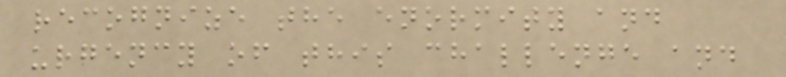recognize the enormity and
urgency of this challenge and
